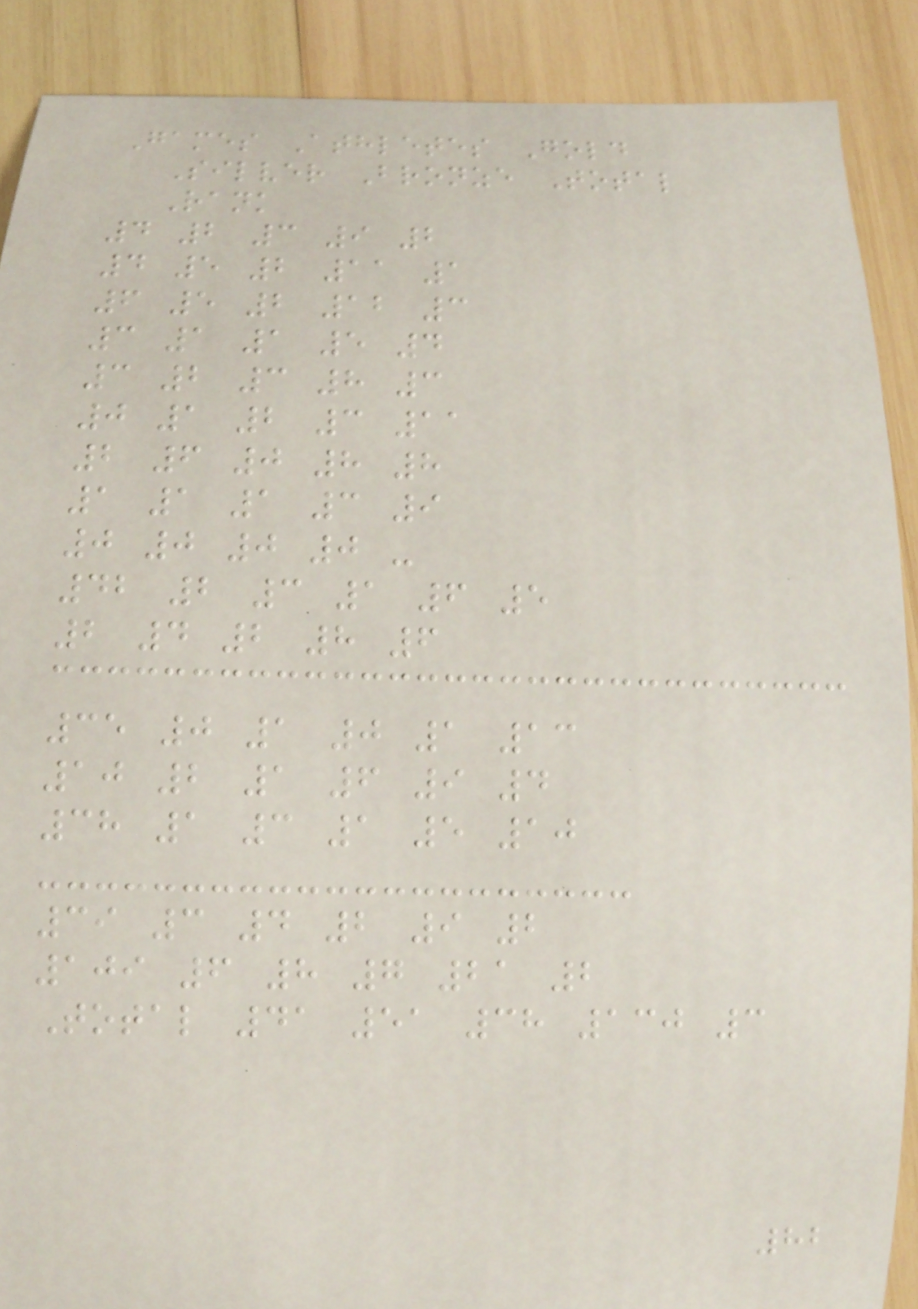Games Athletes Gold
Silver Bronze Total
Rank
4 2 3 9 2
4 5 2 11 1
6 5 2 12 3
3 1 1 5 4
3 2 3 8 3
0 1 2 3 11
2 6 0 8 8
1 1 1 3 9
0 0 0 0 -
42 2 3 1 6 5
2 4 2 8 6
35 0 1 0 1 13
10 2 1 6 9 4
38 1 3 1 5 10
39 3 4 2 9 2
109 6 8 7 21 2
Total 41 51 38 130 3
82
